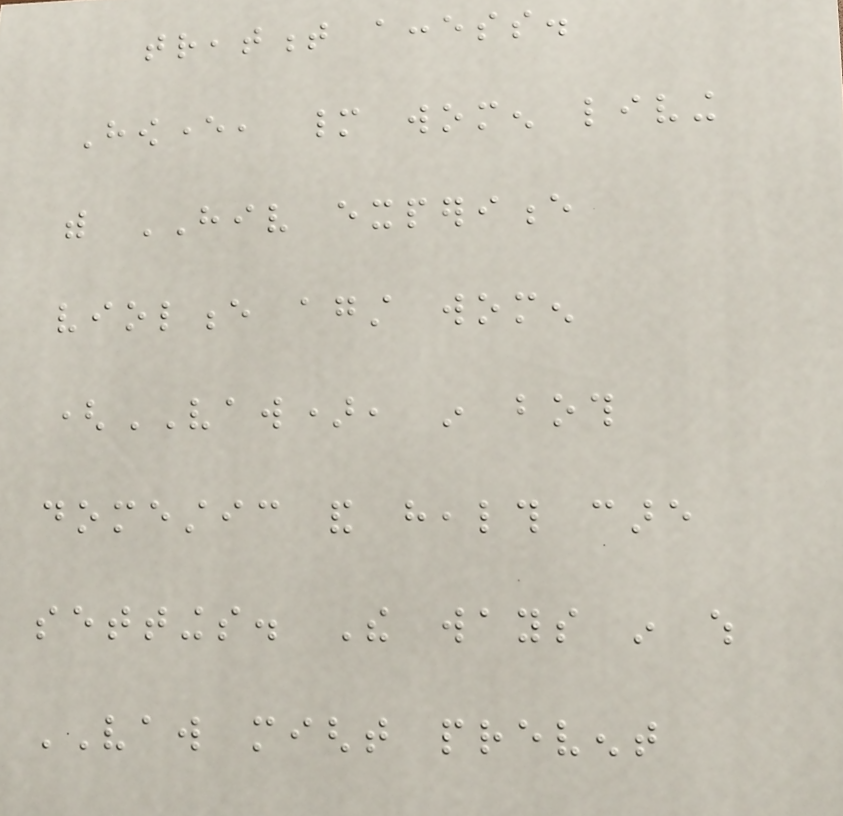treatment access.
However, many women living
with HIV experience
violence against women
(VAW), in both
domestic and health care
settings. The ways in which
VAW might prevent
